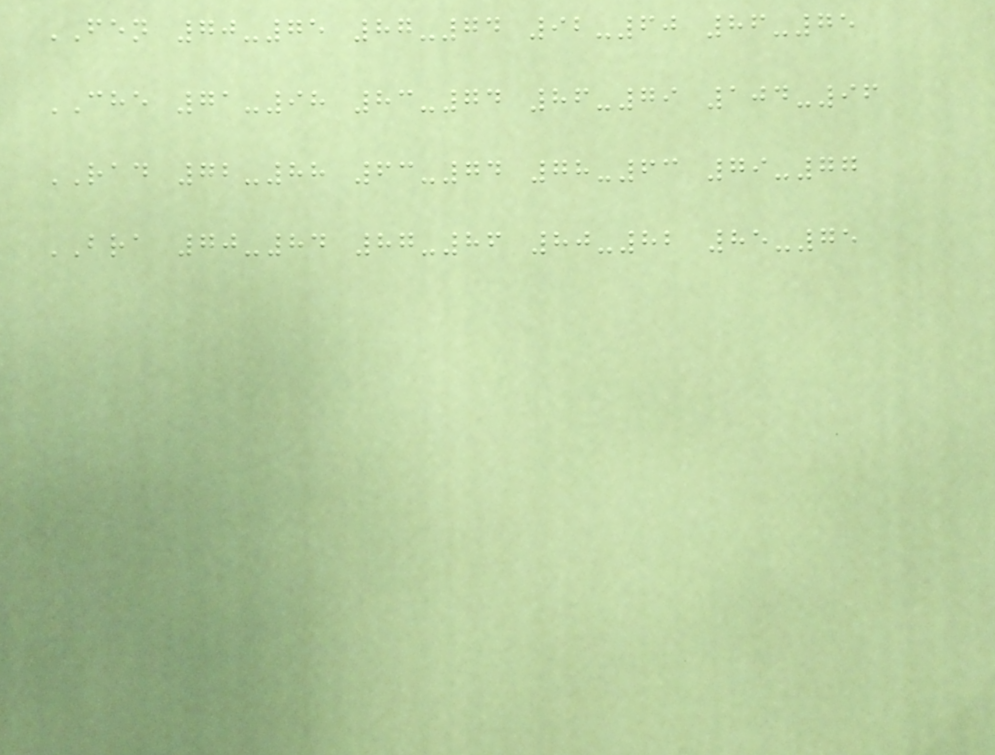FEN 70-75 87-74 92-60 86-75
CHE 71-98 83-74 86-79 104-96
RAD 72-88 63-74 78-63 79-77
BRA 70-84 87-86 80-82 85-75
